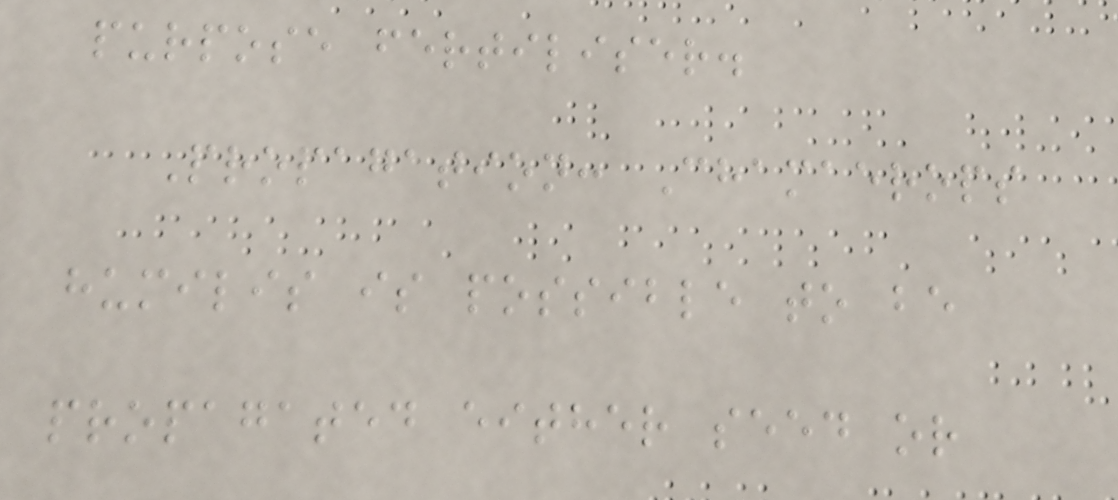purpose fertiliser.
Propagation: Chamaerops
humilis is possible to be
propagated either seed or
